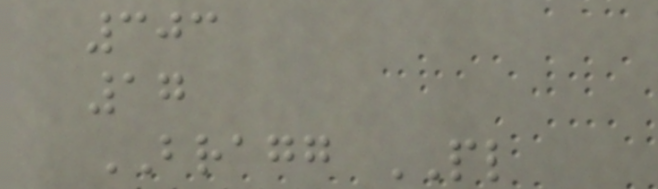303
17
BRAGG PL
